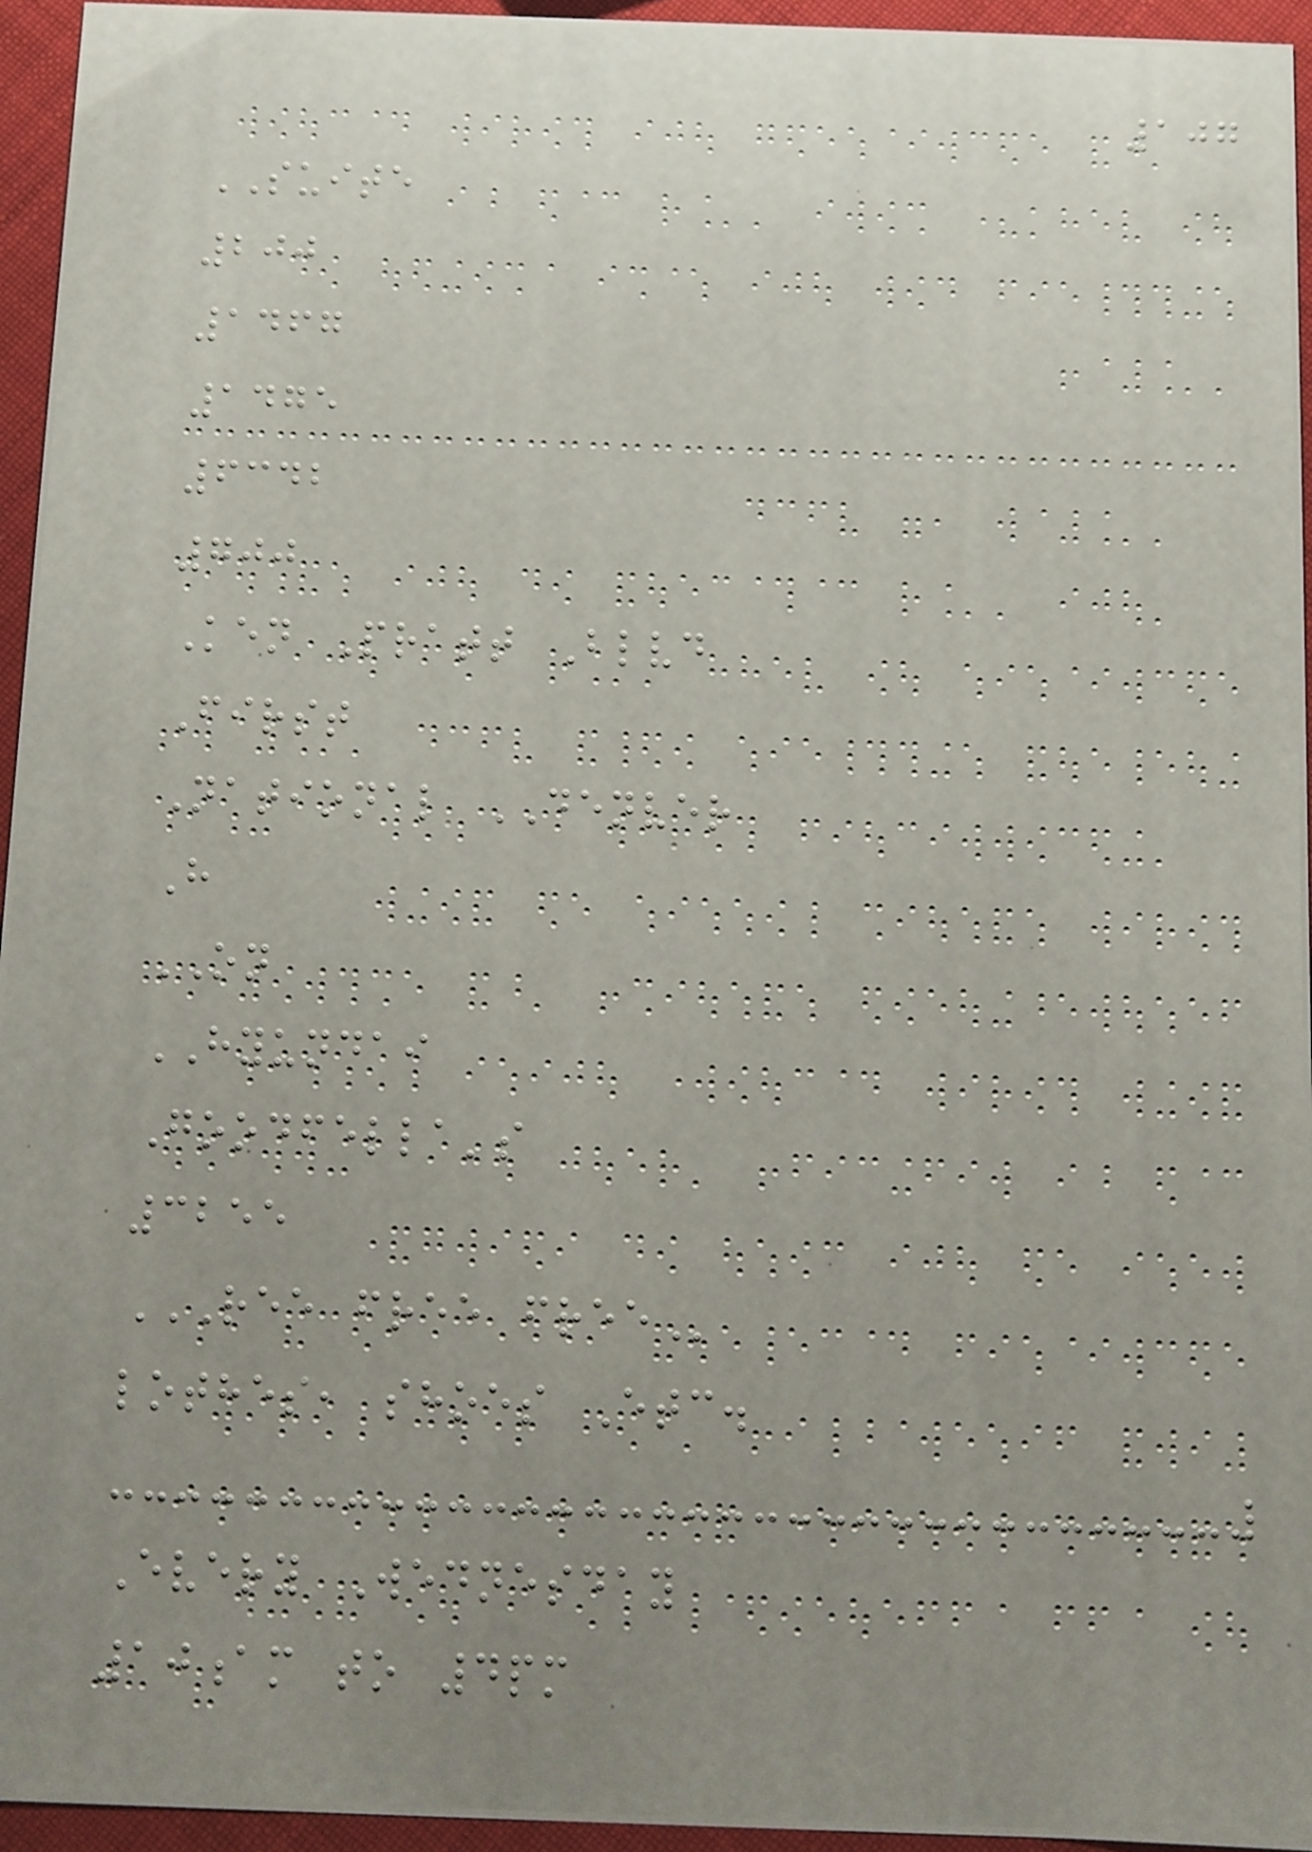107
SUITE
200
1467
1475
6342
700
Ken Pratt Blvd
First
National DENVER
H
ON
HYUNDAI
Goodfella's
3255
REE FREE FREE
lothes, shoes Etc.
Every Wednesday
10am to 4pm
